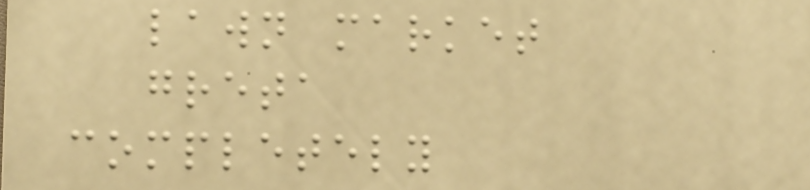lawn market
greta
completely
